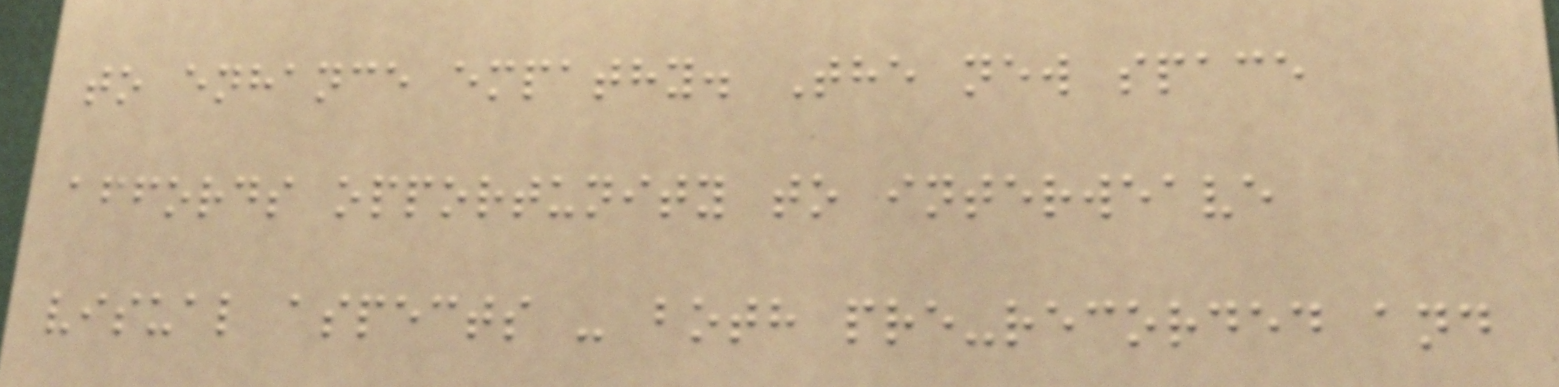to enhance empathy. The new space
affords opportunity to interweave
visual aspects - both pre-recorded and
